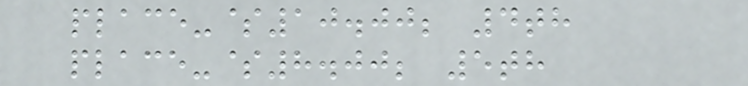place-$10.00; 4th
place-$8.00; 5th
